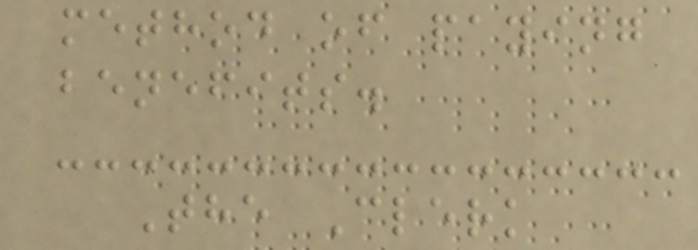method of paying
benefits.
The Clerk
